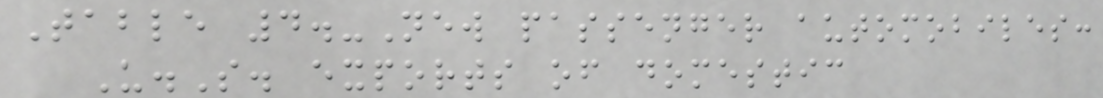Table 4.-New passenger automobiles:
U.S. exports of domestic
